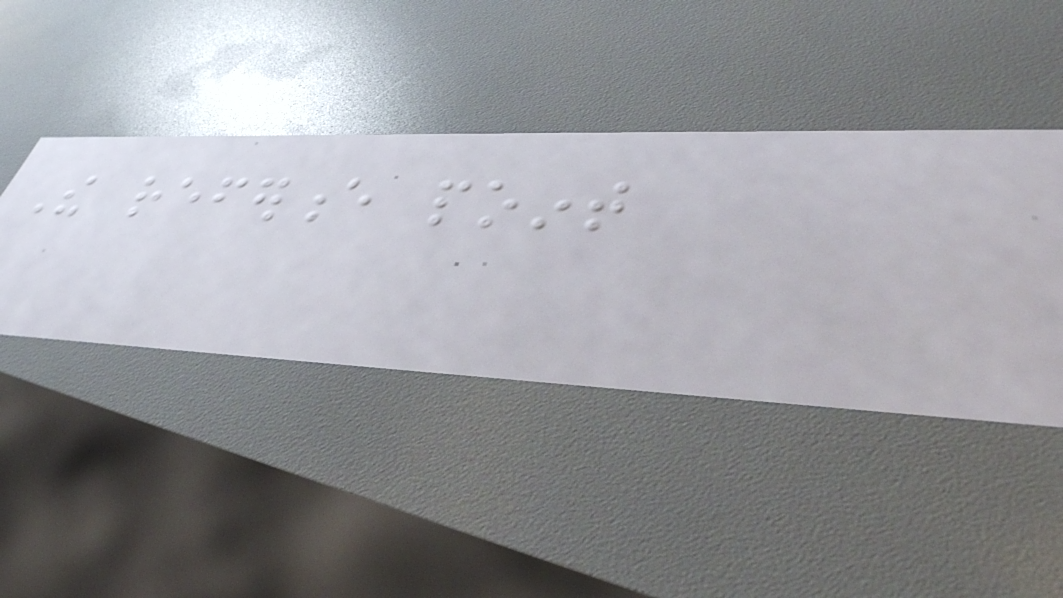The reference point
